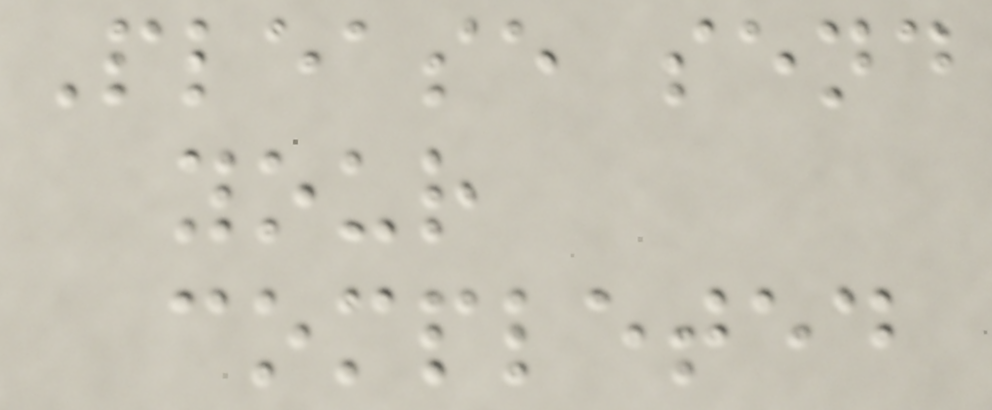Please send
your
completed
